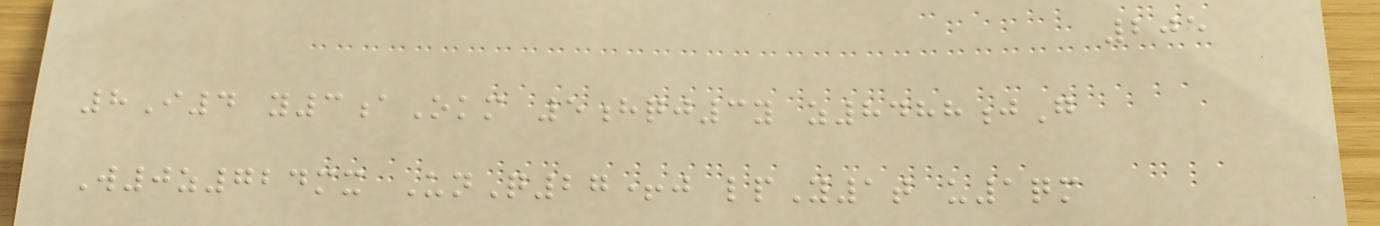205
8I4 y3aOkm 5hqj3y z8488jG
W0z724mx UnQ27+j lpY1t u1qm
